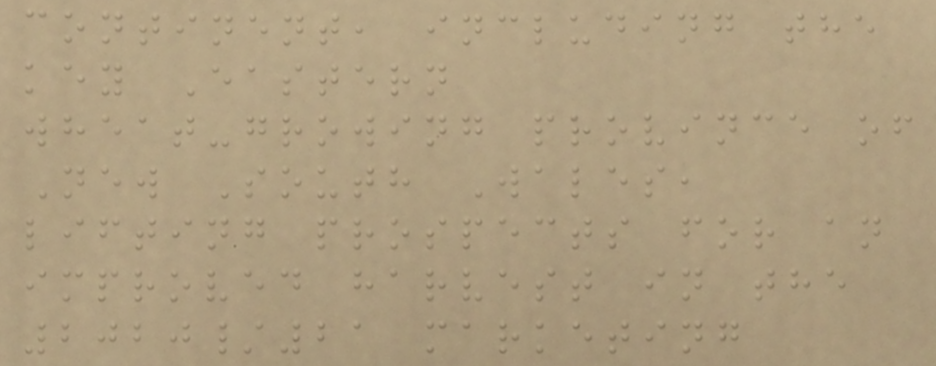continent, including the
key Eastern
wheat-growing province of
New South Wales,
lifting prospects for an
improved harvest in the
2020/21 marketing
